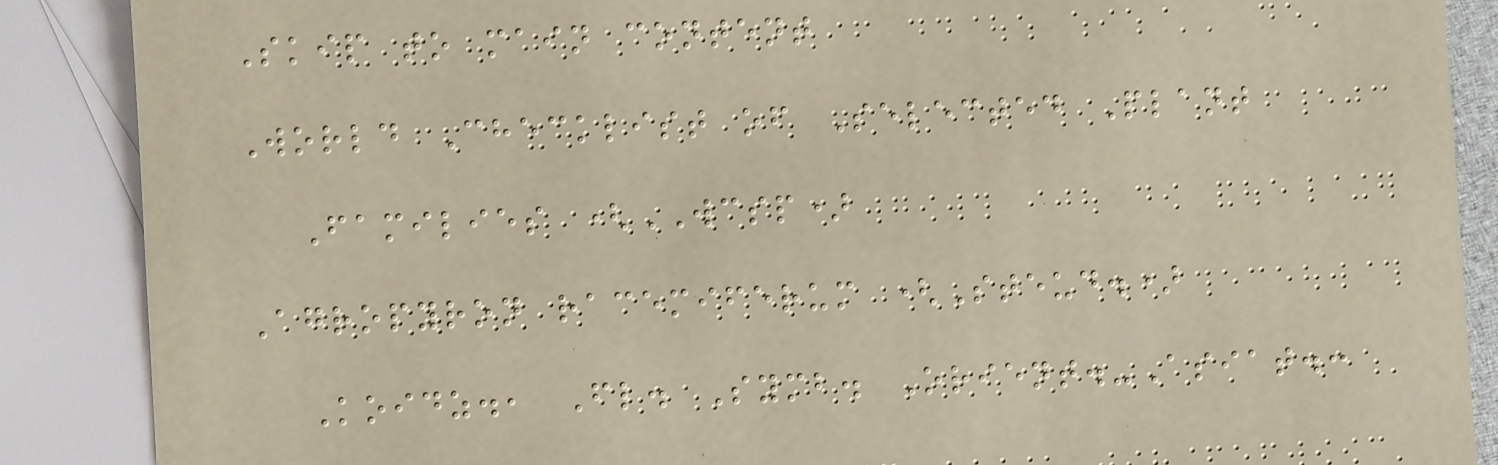Skip to main content
World Checklist of Selected Plant
Families (WCSP)
Agropyron racemiferum (Steud.)
Koidz., Fl. Symb. Orient.-Asiat.:
